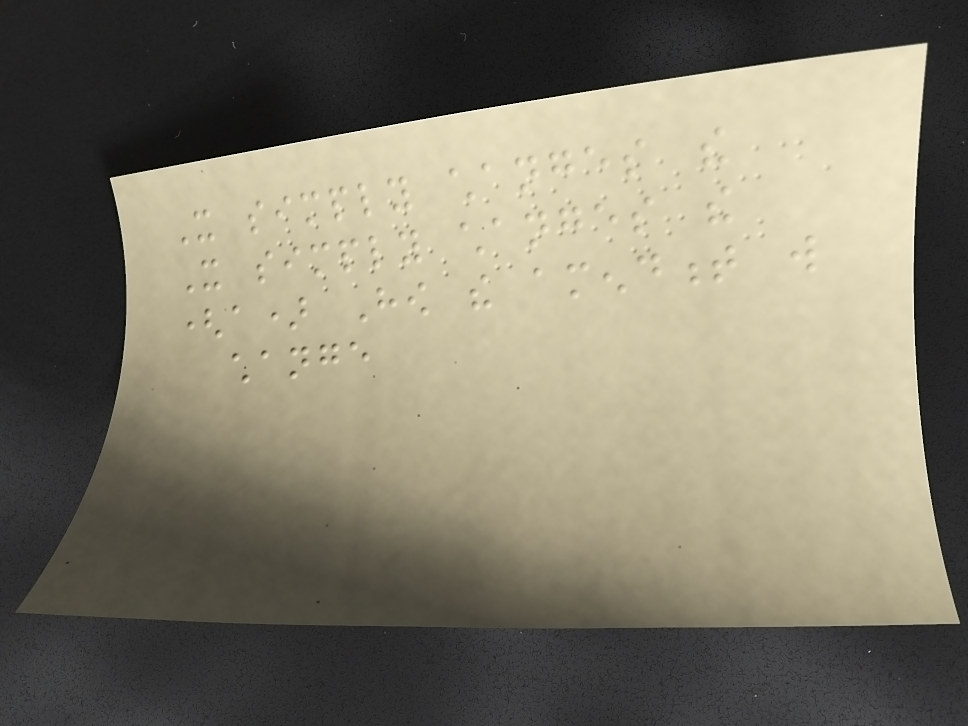It simply changes the
It simply changes the
(a) How the amendment will
change
